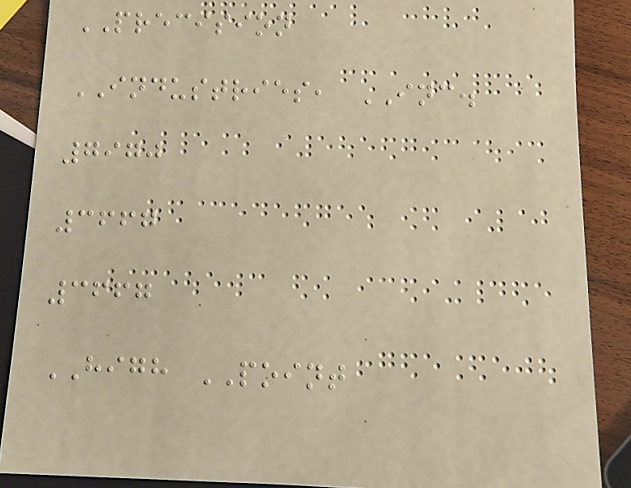PRECISION
INDUSTRIES, INC.
7970
3667
3667
HIGH POINT
